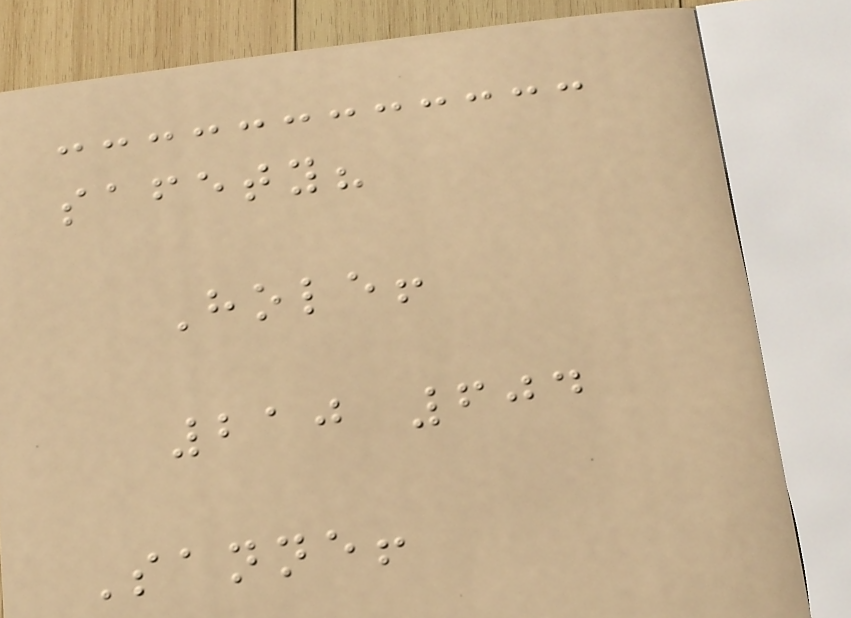safety?
Hole!
210 604
Sanne!
